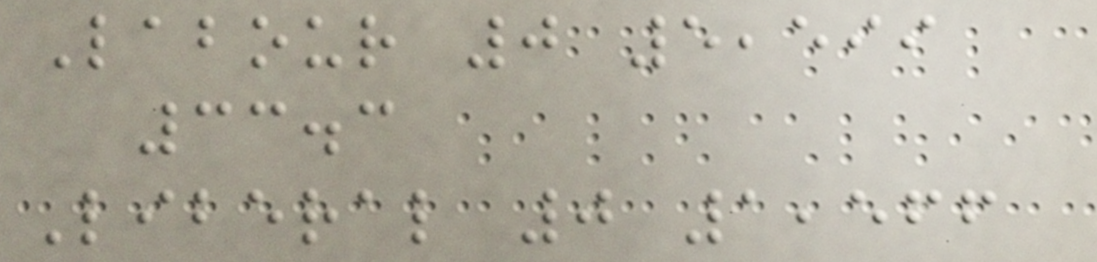Labour 0 5,599
33.3
Liberal 0 1,566
